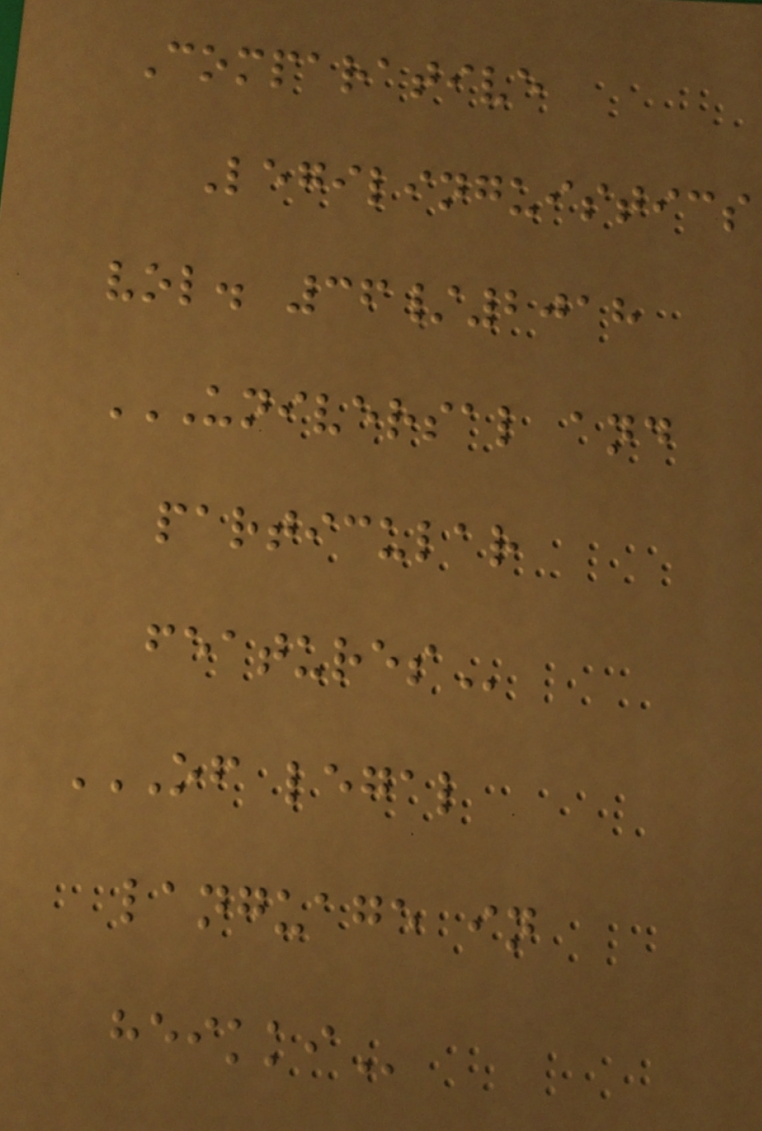Comparative
Legilinguistics
vol. 36/2018
UNIVERSAL AND
PARTICULAR
FEATURES
OF LEGAL
LANGUAGE IN
HEIKKI
